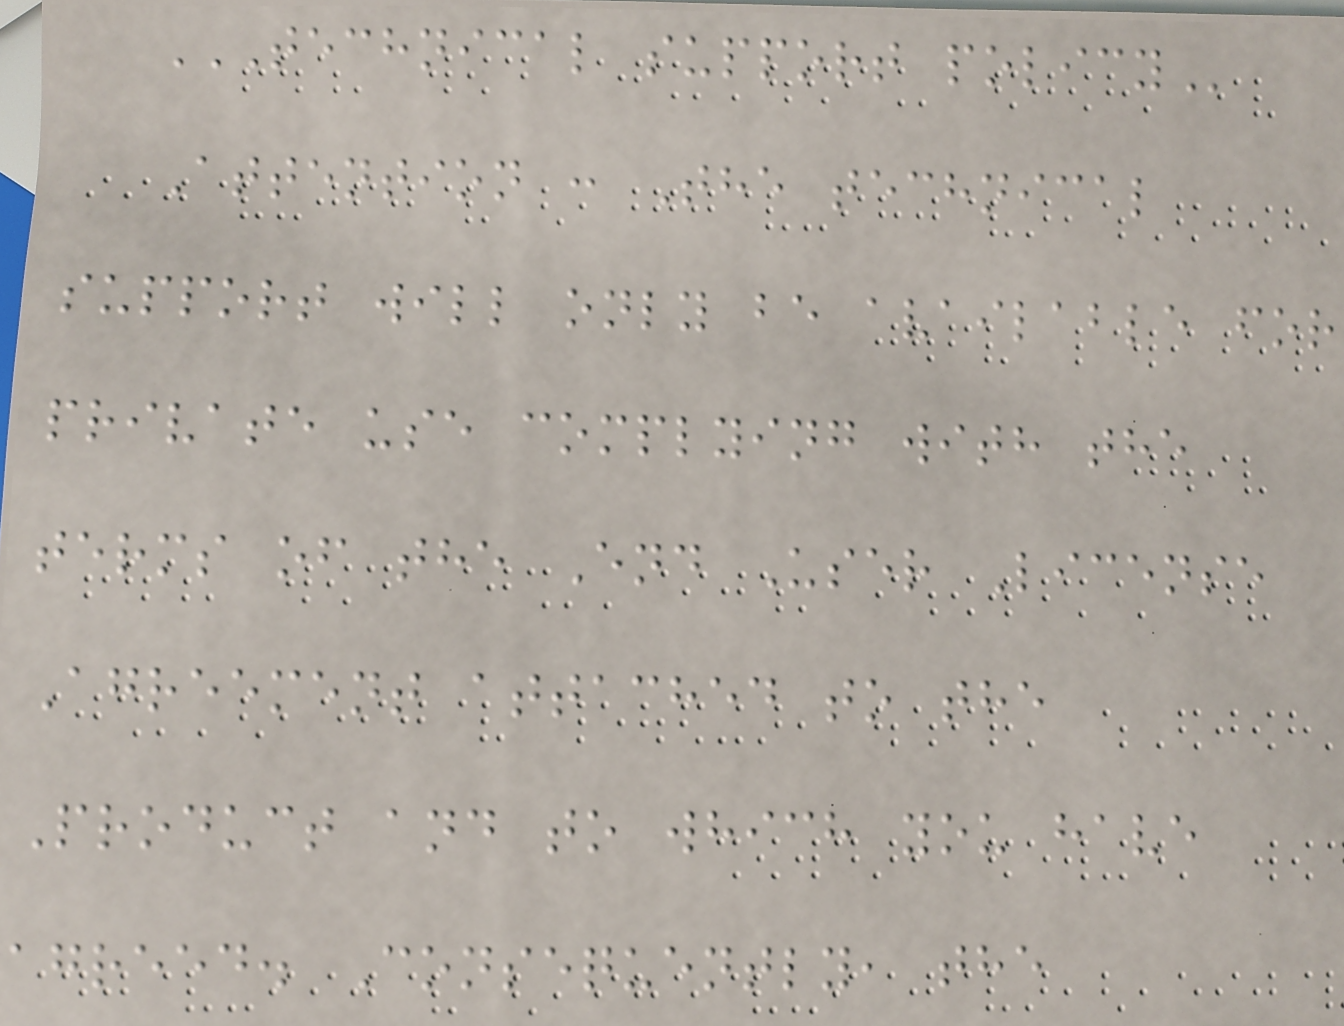TECHNICAL SUPPORT POLICY
Attention : The technical
support will only be available for
private use complying with the
terms of the End User License
Agreement attached to the
Product and to which you have
agreed. Consequently, the
